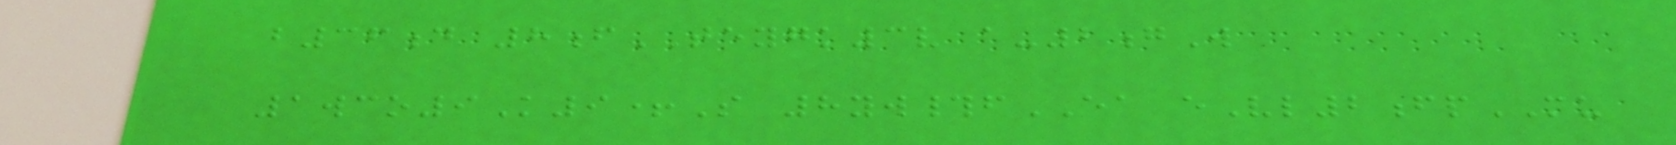b36d 8fTEYGK3v a-2gW
1wco9K9+S 8yw#fEA eVl2fpMU
